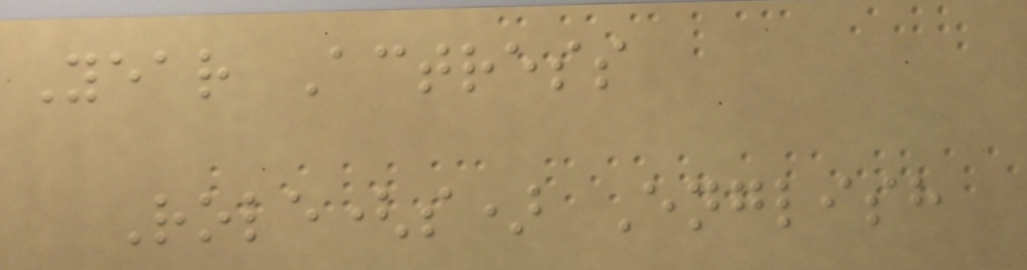Year Actress
Role(s) English
